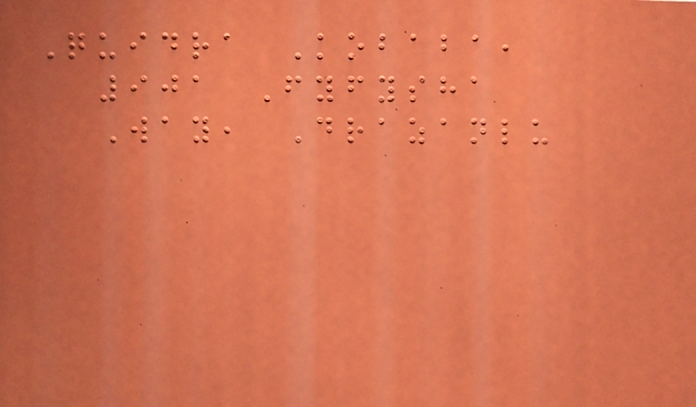Quidra Kobaba,
901 Fyfysha
Way, Drazanlu
